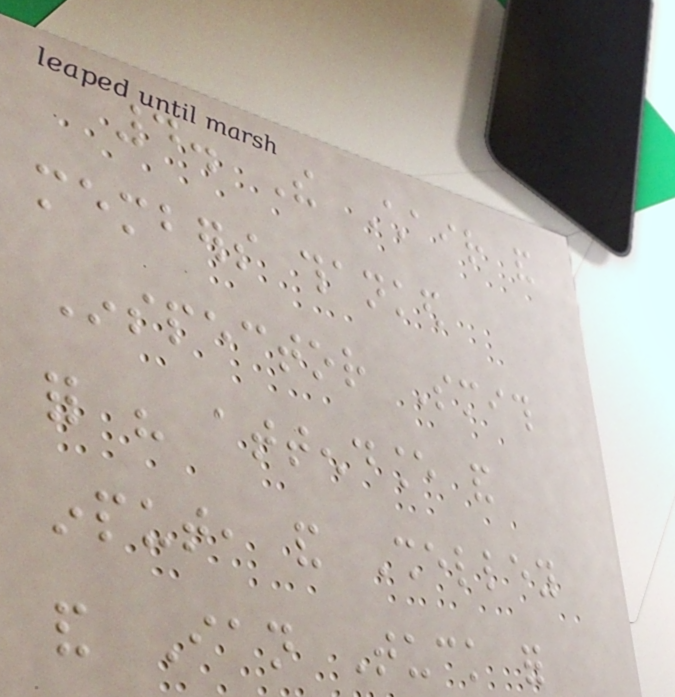4. The Chair and
members thanked
Inspector Smith
for his attendance and
input, and Shelley
and Ian Tuck for
